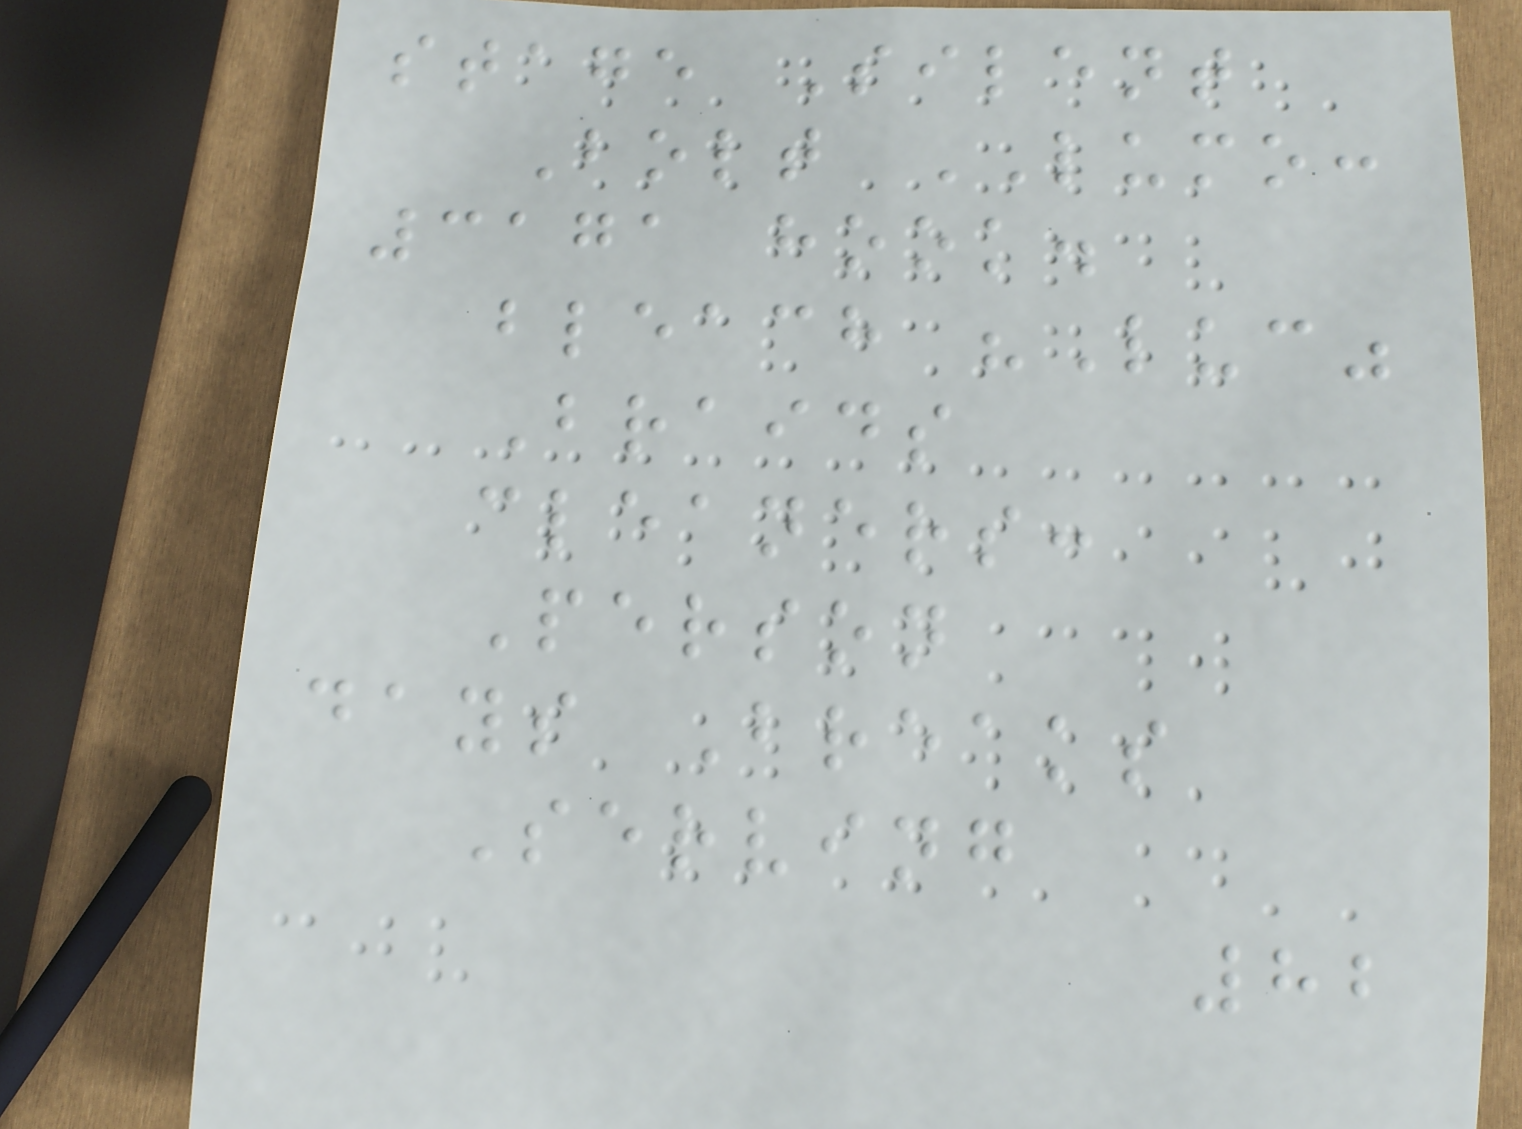stage Silent
Bolt LUMO:
3171 hook.
bleach "Luc"
Braids
cleaners:
Person
days Breaks
Serving
82
